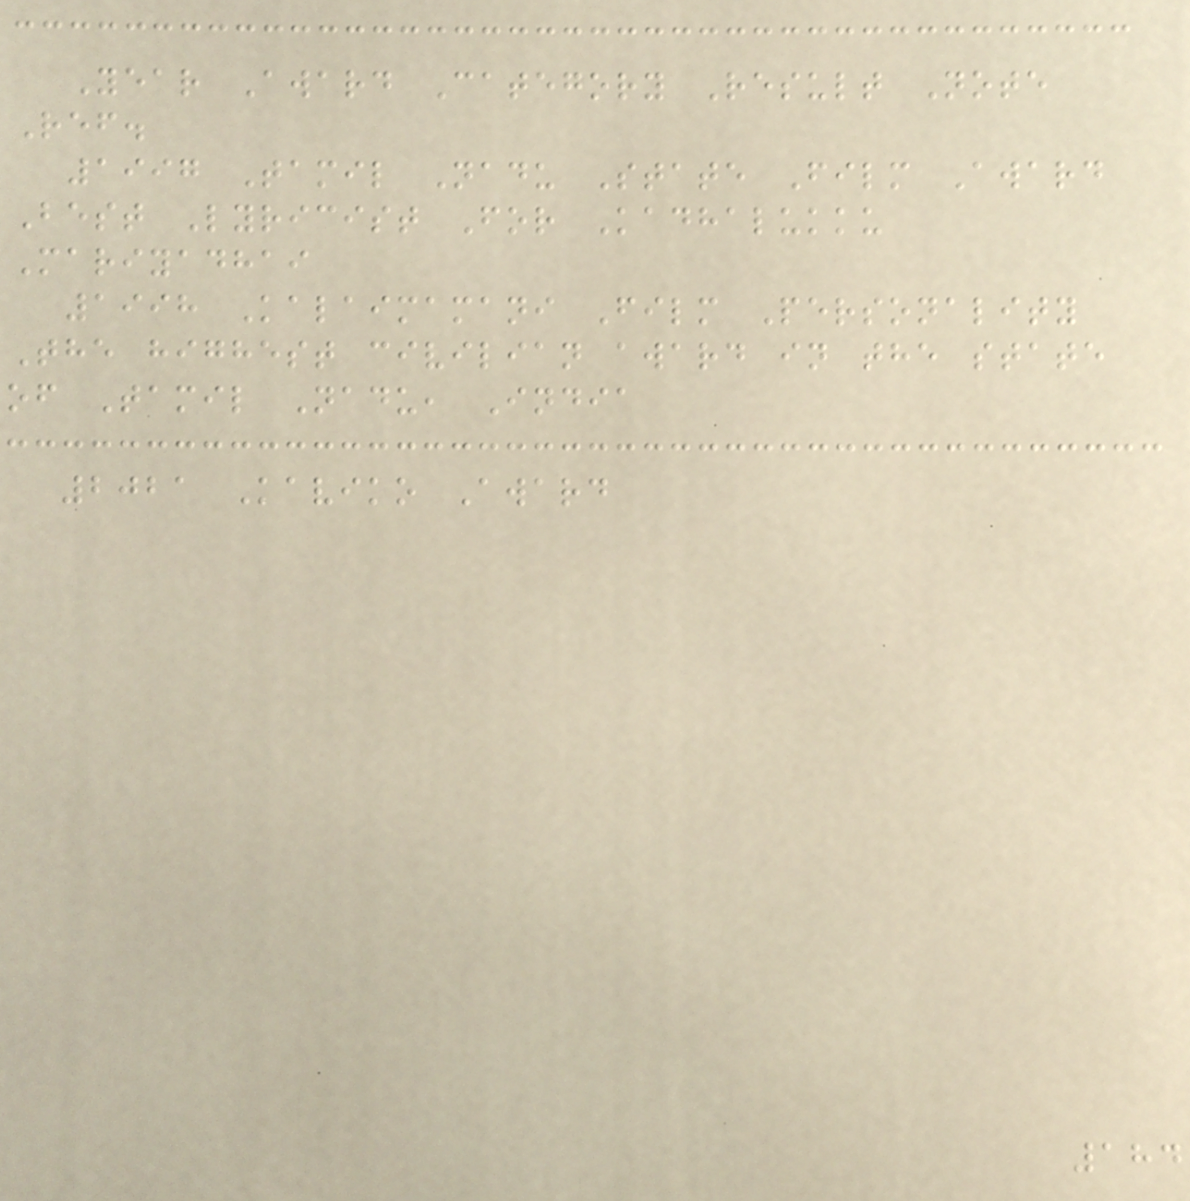Year Award Category Result Note
Ref.
1997 Tamil Nadu State Film Award
Best Lyricist For Kadhalukku
Mariyadhai
1998 Kalaimamani Film Personality
The highest civilian award in the state
of Tamil Nadu, India
2021 Kaviko Award
184
